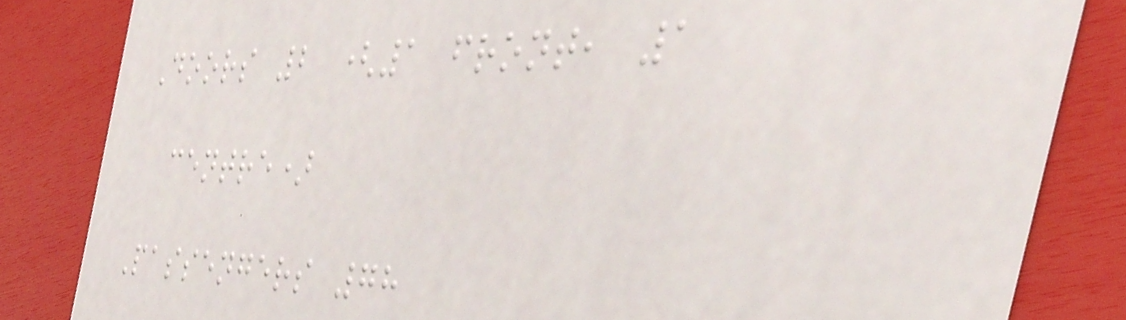Doors 2 (1 front, 1
centre)
Passengers 78
